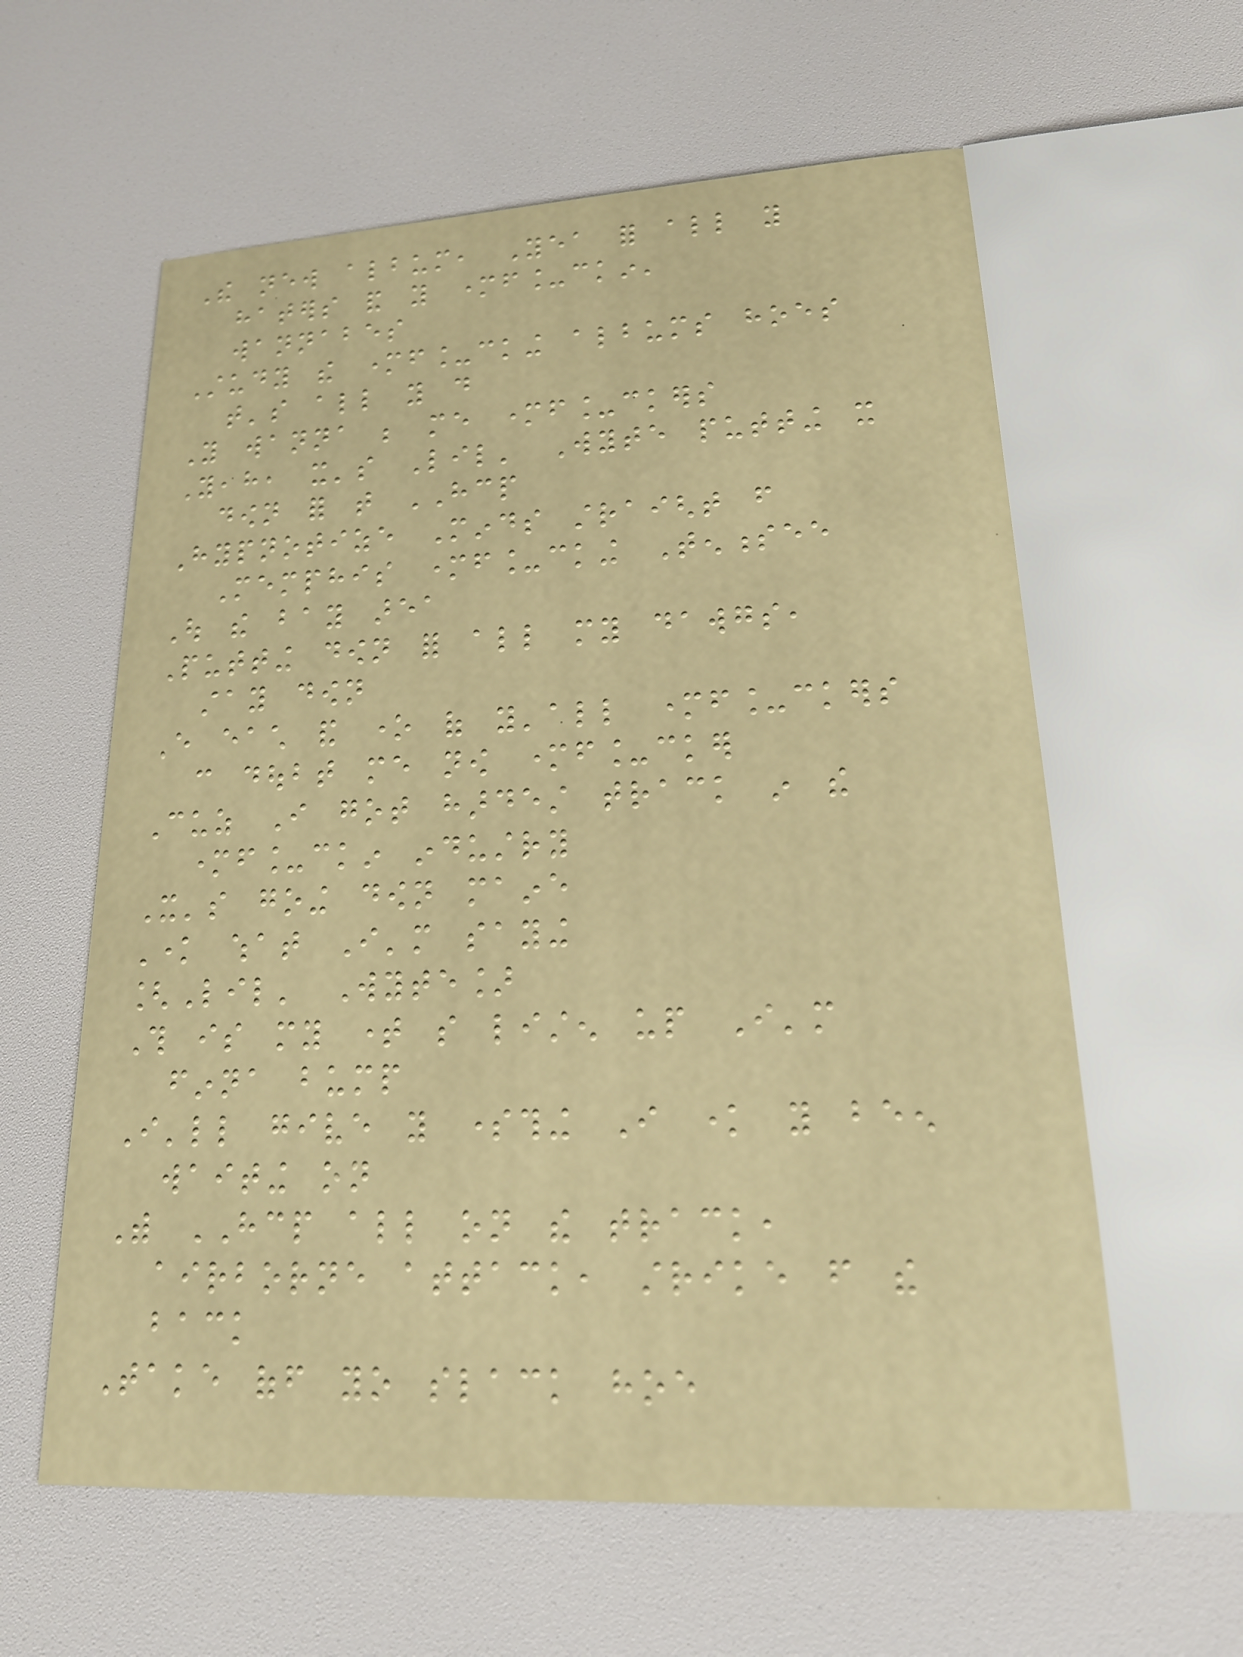The new album, Yea for all you
haters and you motherf_ckin'
wannabes
Study the motherf_cking albums hoes
that's all you do
You wanna be me motherf_ckers
Yeah, it's Lil' Wyte putting it
down for that HCP
Hypnotize Minds straight from
Memphis motherf_cking Tennessee
Out the bay area
Putting down for all my dawgs,
stay down
Every each and one of y'all motherf_ckers
can doubt me now motherf_cker
Cuz I got hardest track in the
motherf_ckin industry
It's going down maine
Know what I'm saying
[Lil' Wyte]
This is my time so listen up I'm
finna bump
I'll give you something I know you been
waiting on
With HCP all on the track,
airborne attack, strike from the
back
Take off yo slack hoe
